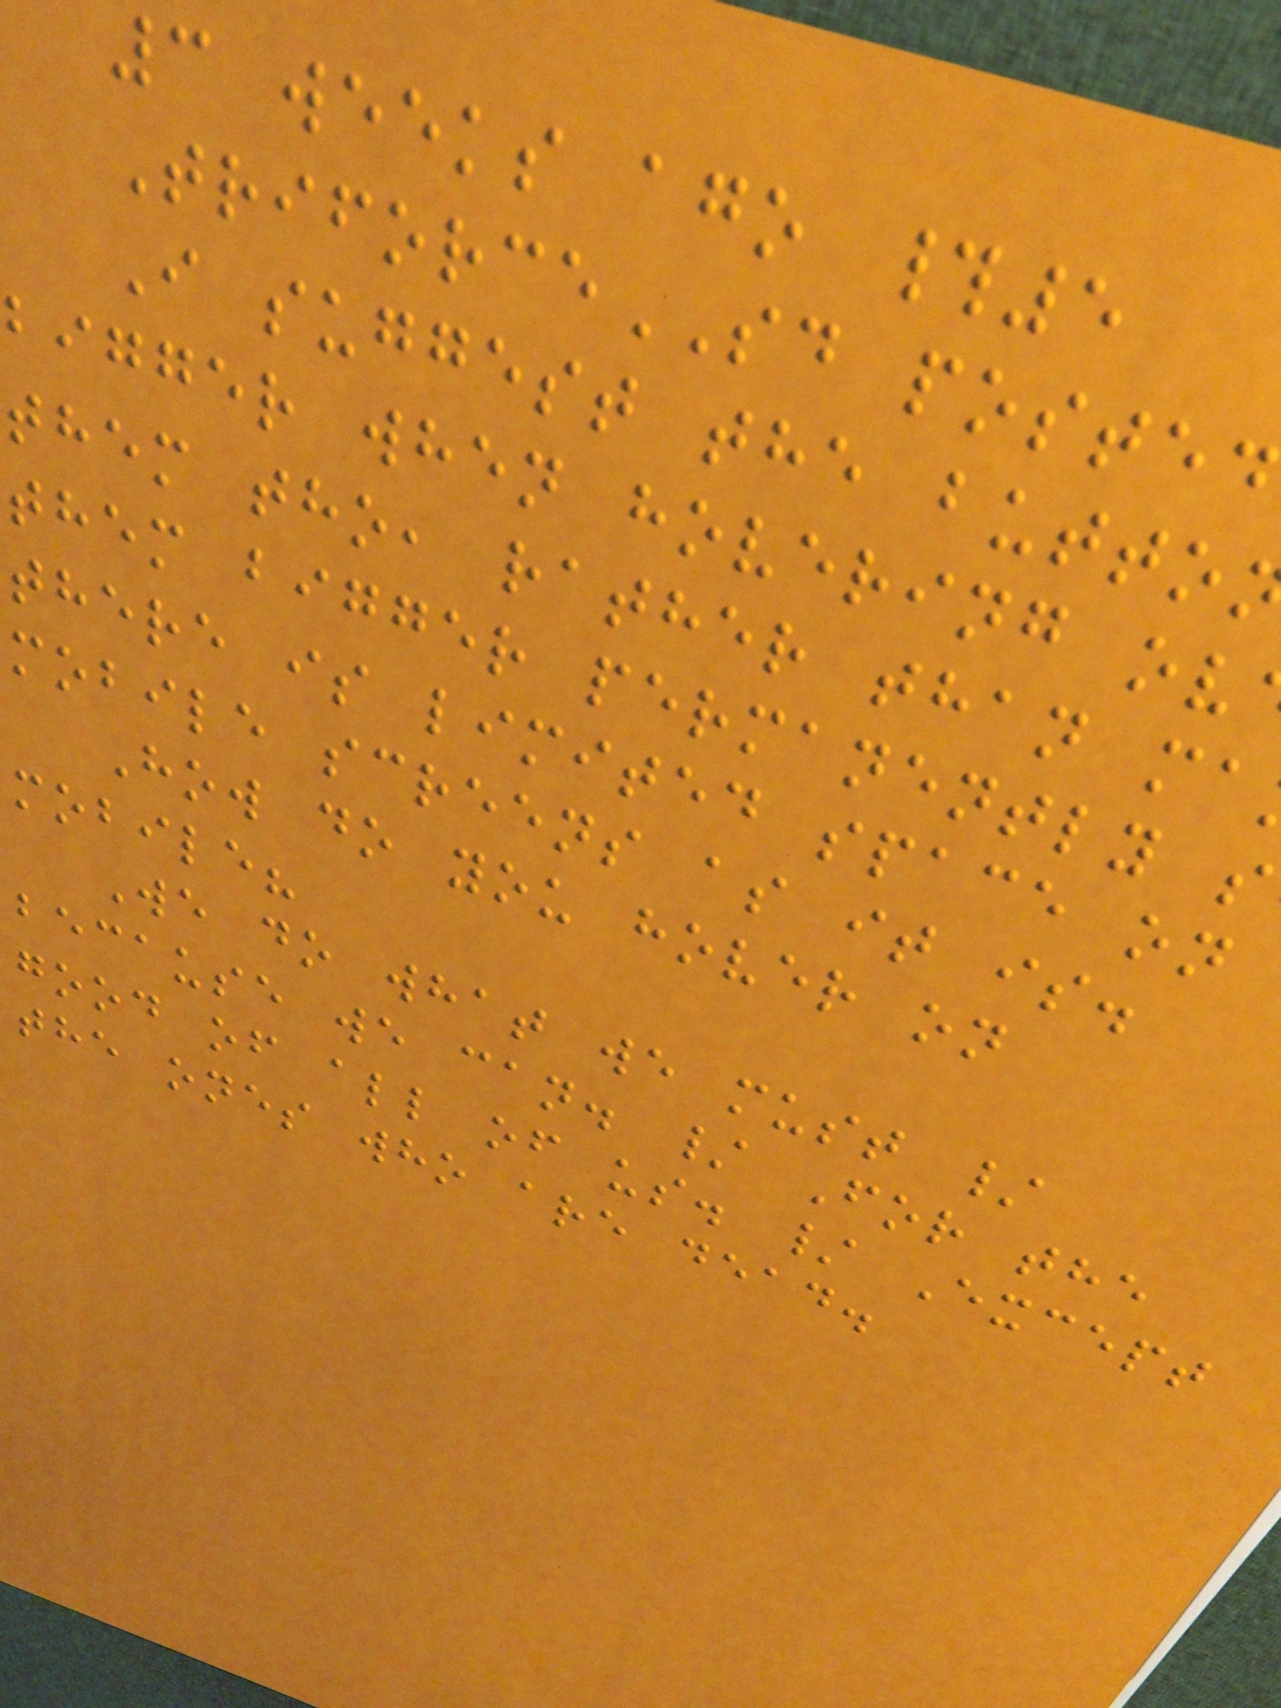3 weeks ago #5
TriforceSD posted
I suggest the butto
bigger when hovering ov
them tho, rather than ma
them bigger permanently s
there is limited space on
mobile screens as it is.
How do you hover on
mobile?
We do what we must /
because we can. / For the
good of all of us. / Except
the ones who are dead.
